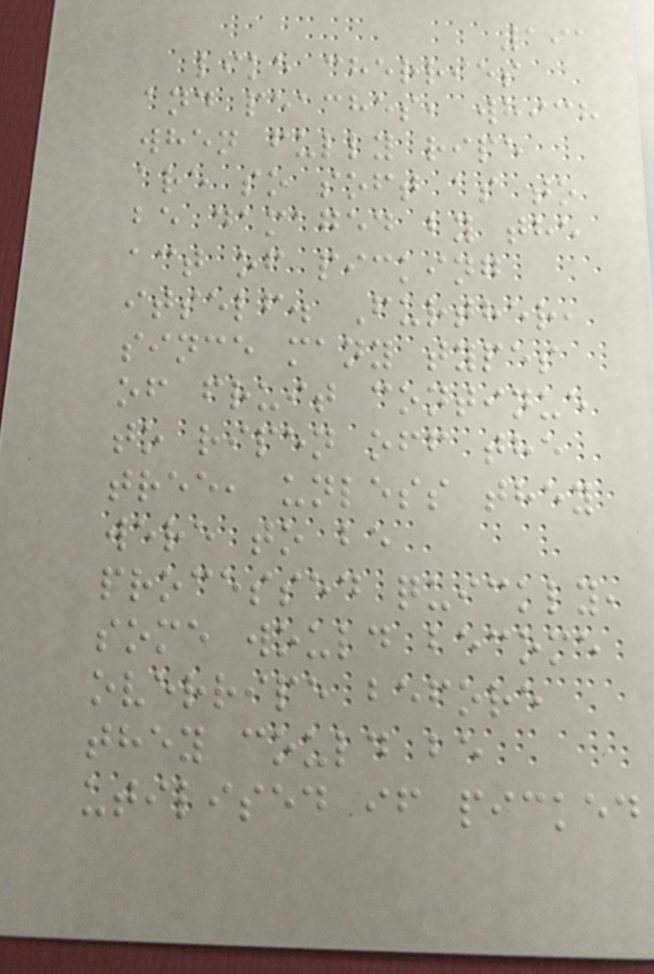191
like cherries
and peaches, which
when fully ripe
are so soft as to
be damaged by the
act of picking
itself. Further,
since many types
of fruit continue
to ripen off the
tree, unless they
were to be
processed quickly,
some would become
overripe before
they could be
utilised if picked
